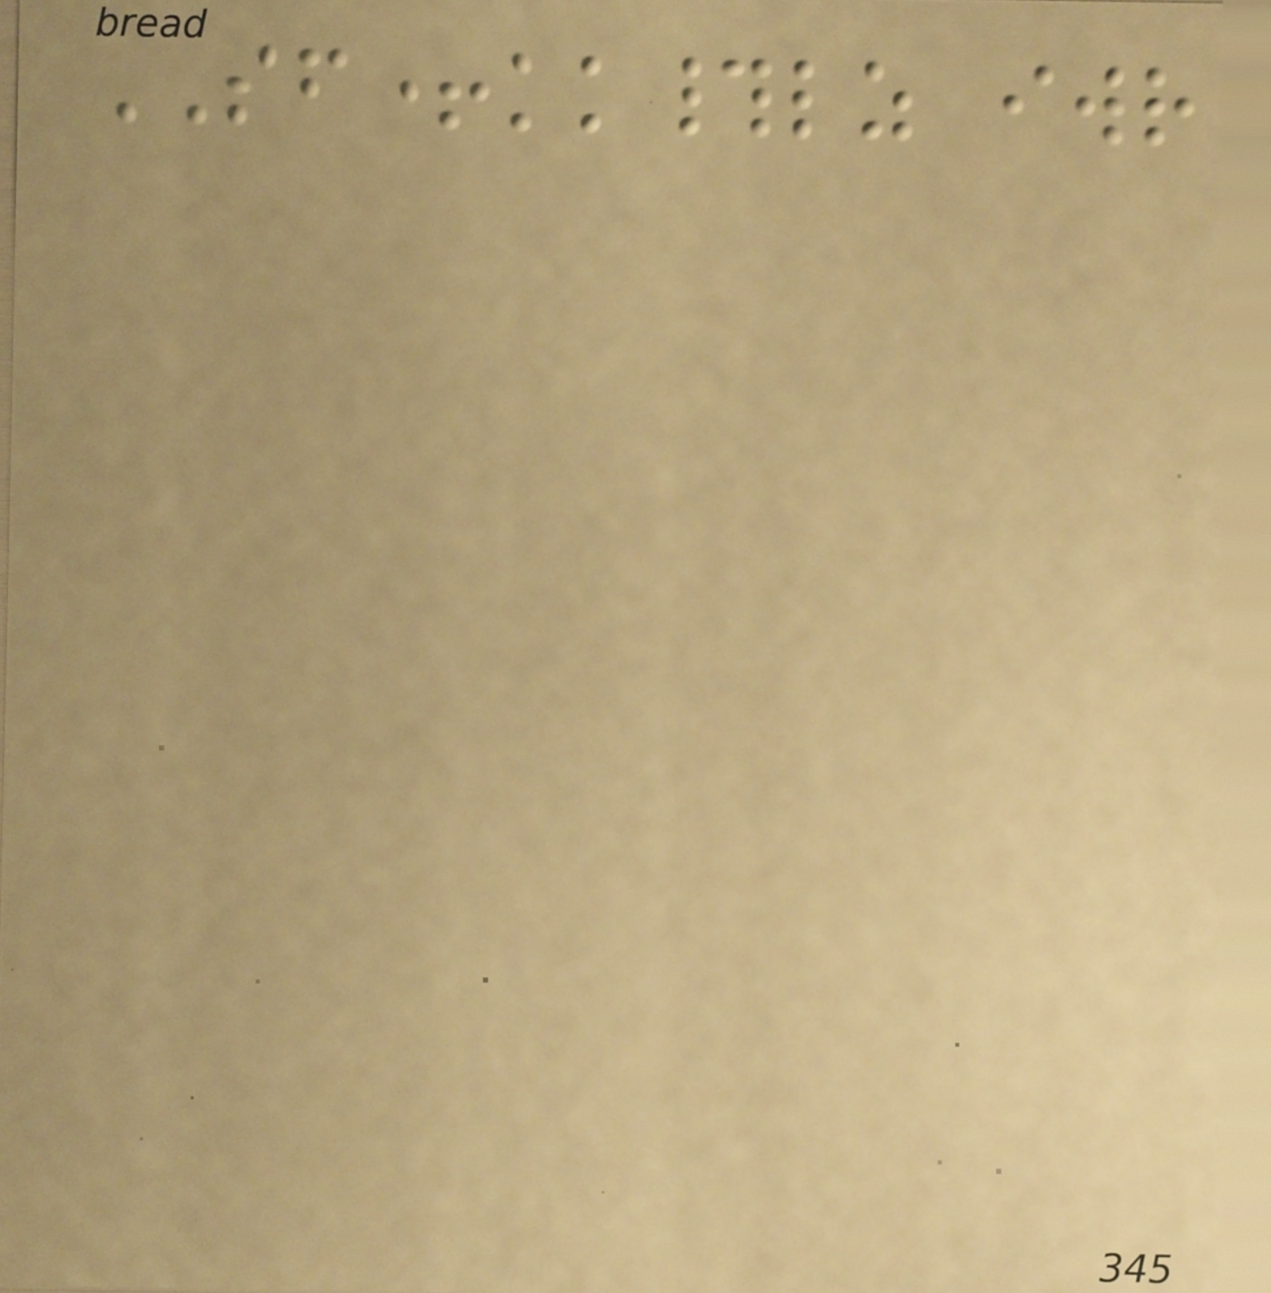SF+kk#lz iwr
